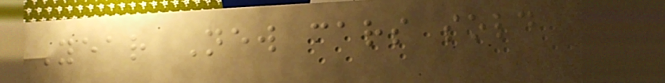Year New cars sold
